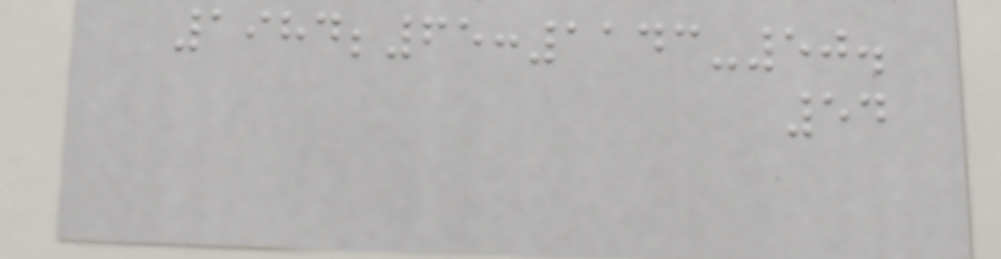1984;65:1143-50.
54
